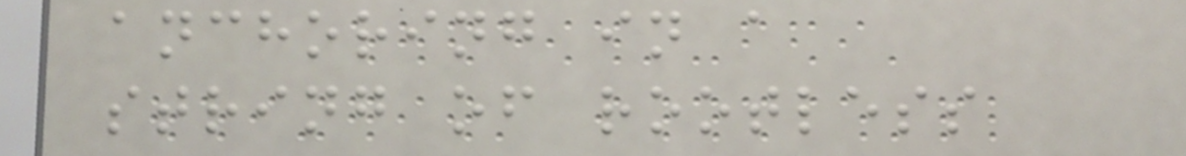anchoring in a
string of rootless
